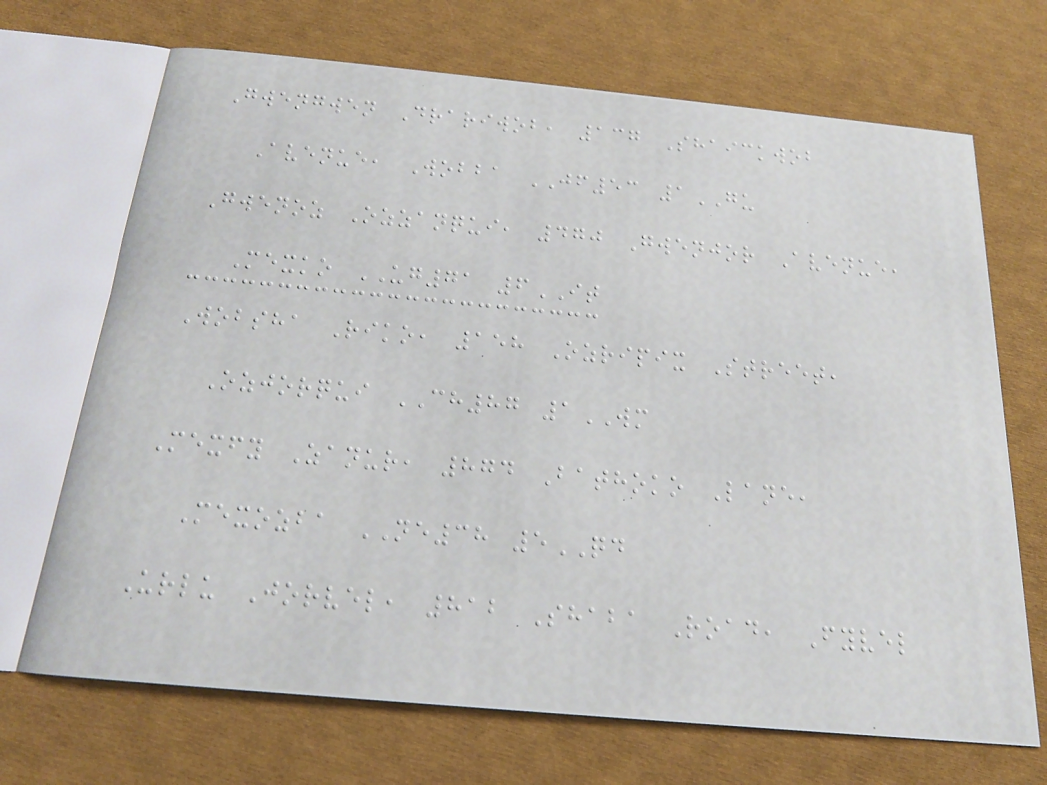Gwengwen Drariwob, 137 Shaickwob
Avenue, Wobba JF53 1GU
Gwenoz Ozzanqui, 470 Gwenjor Avenue,
Mexko UG71 6IT
Wobsha Riko, 158 Ozripix Street,
Ozjorqui CH87 1WM
Mexfy Zanur, 874 Bathoko Lane,
Mexozba NE38 5QD
Urlu Jorvel, 812 Shaba Road, Fyvel
